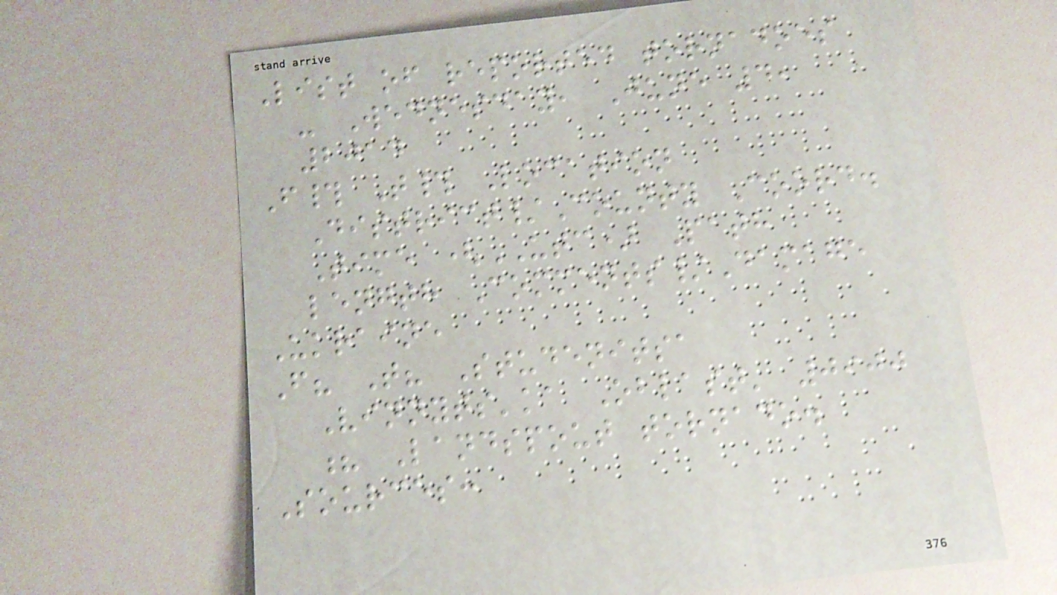List of reported tornadoes
- Wednesday, June 4,
2014
F# T# Location
District/County Coord.
Time (UTC) Path
length Comments/Damage
Ukraine
F? T? Studenitsa
Vinnyts'ka Oblast' 0900
? Landspout tornado.
Sources:
